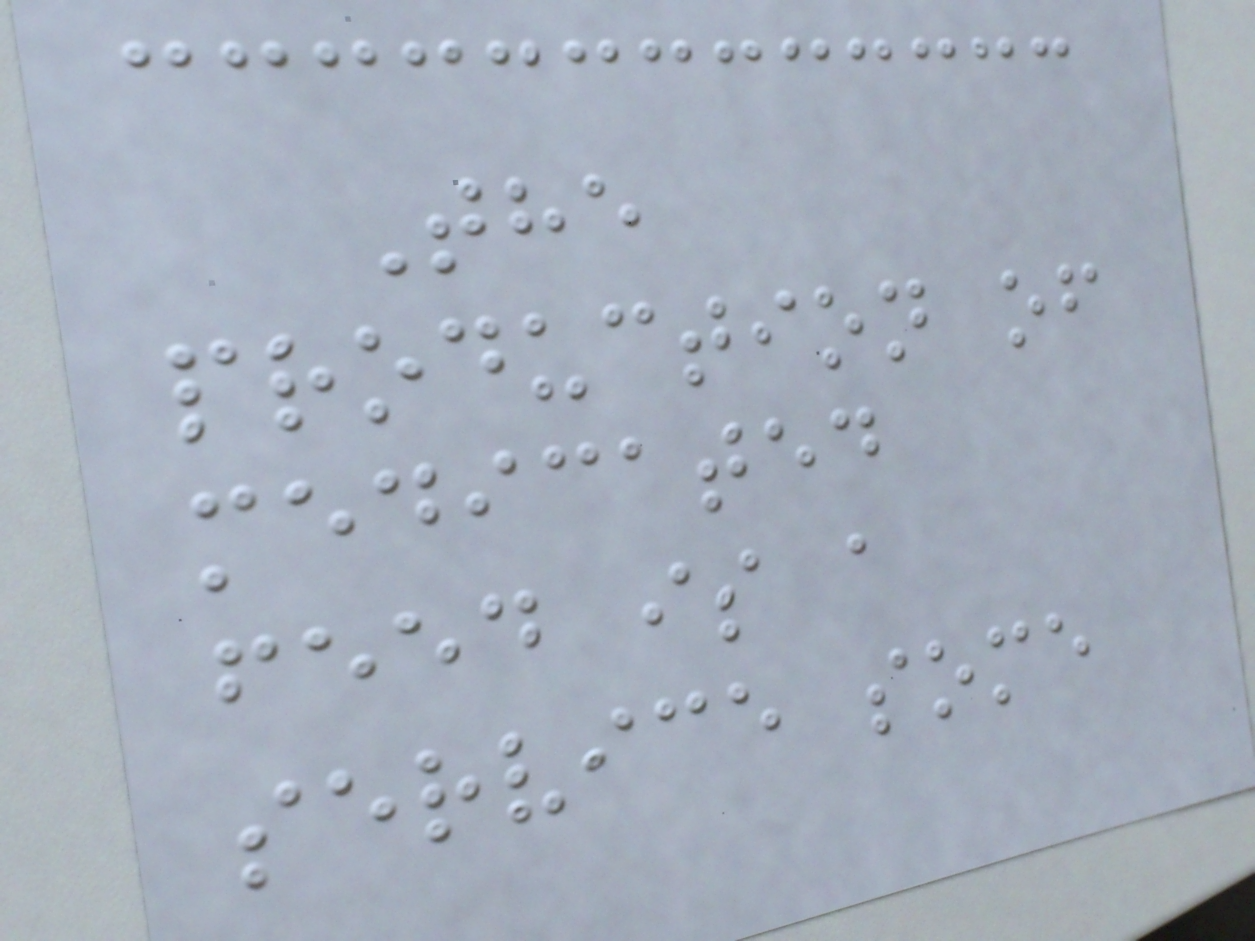The
production of
medicated
feed is a
service some
